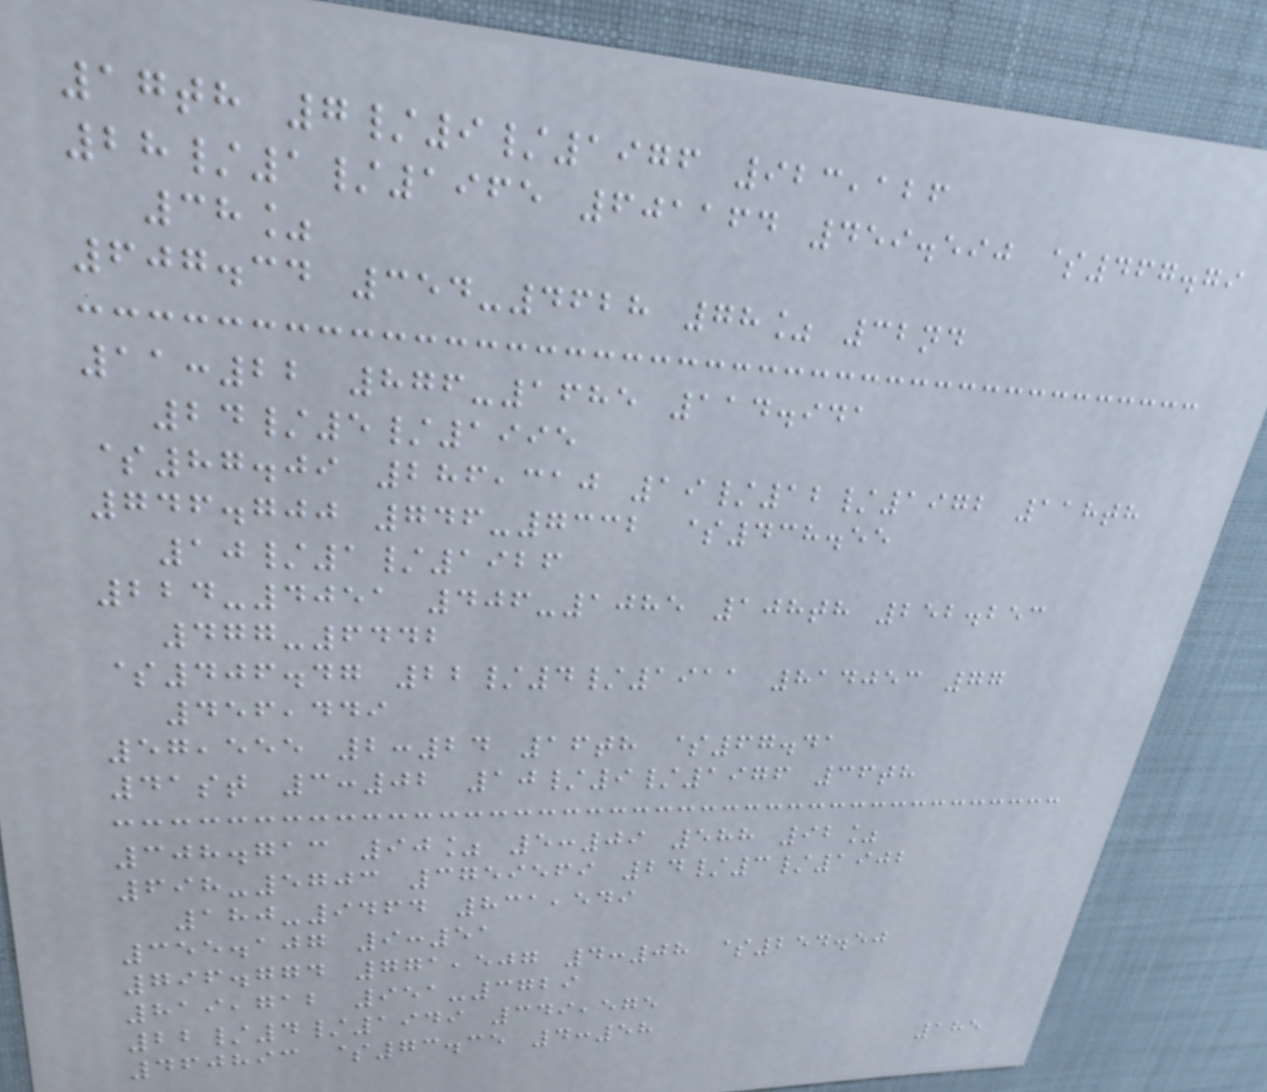17th 7/9/1976 923,126
28/1/1965 601164 459.590 $467.79
38%
607.34 354-4628 78% 32nd
11:22 876-1685 114.941
24/5/1995
$87.09 286,310 19/12/1972 118th
746.700 746-7332 $438.55
10/1/1926
224-4051 406-1085 108th 252.253
477-6442
$406.47 22/4/1911 814053 77
456,449
57,555 2:24 16th $67.41
41st 3:02 10/9/1976 36th
308.713 90% 5:09 588 92%
698-5703 3759569 24/3/1902
180-9464 831,549
355.107 9:51
796.774 771,507 4:08 $254.50
819,712 951-3729
22/4/1949 349,575
460893 $73.35 4:58
185
